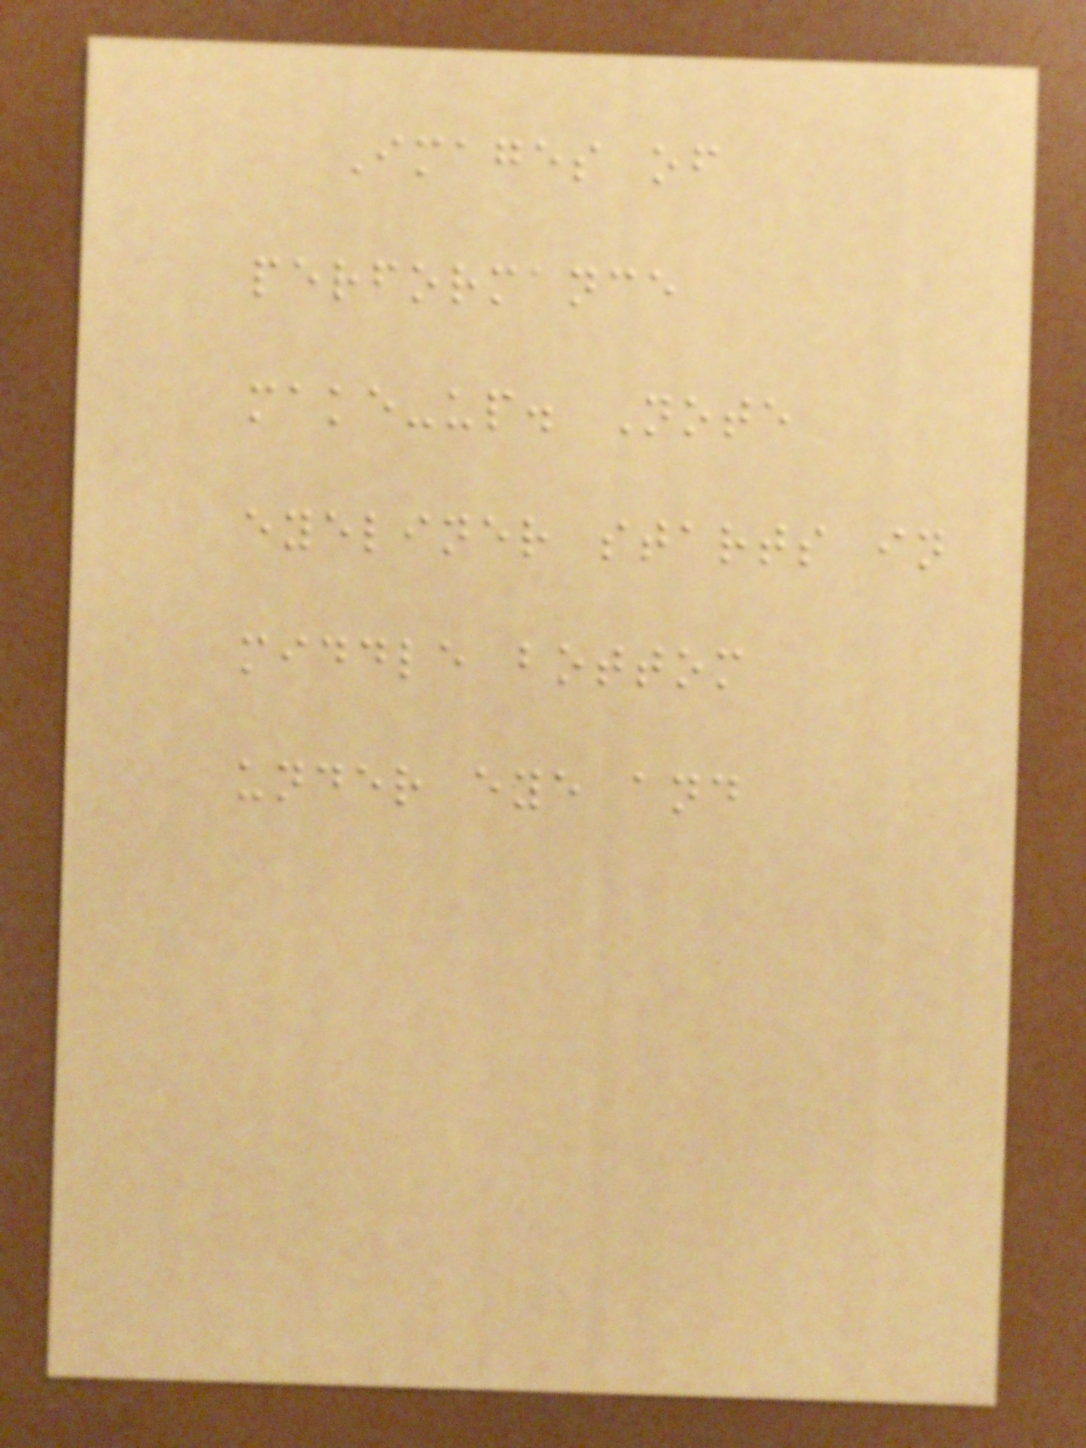Images of
performance
make-up. Note
eyeliner starts in
middle bottom
under eye and
